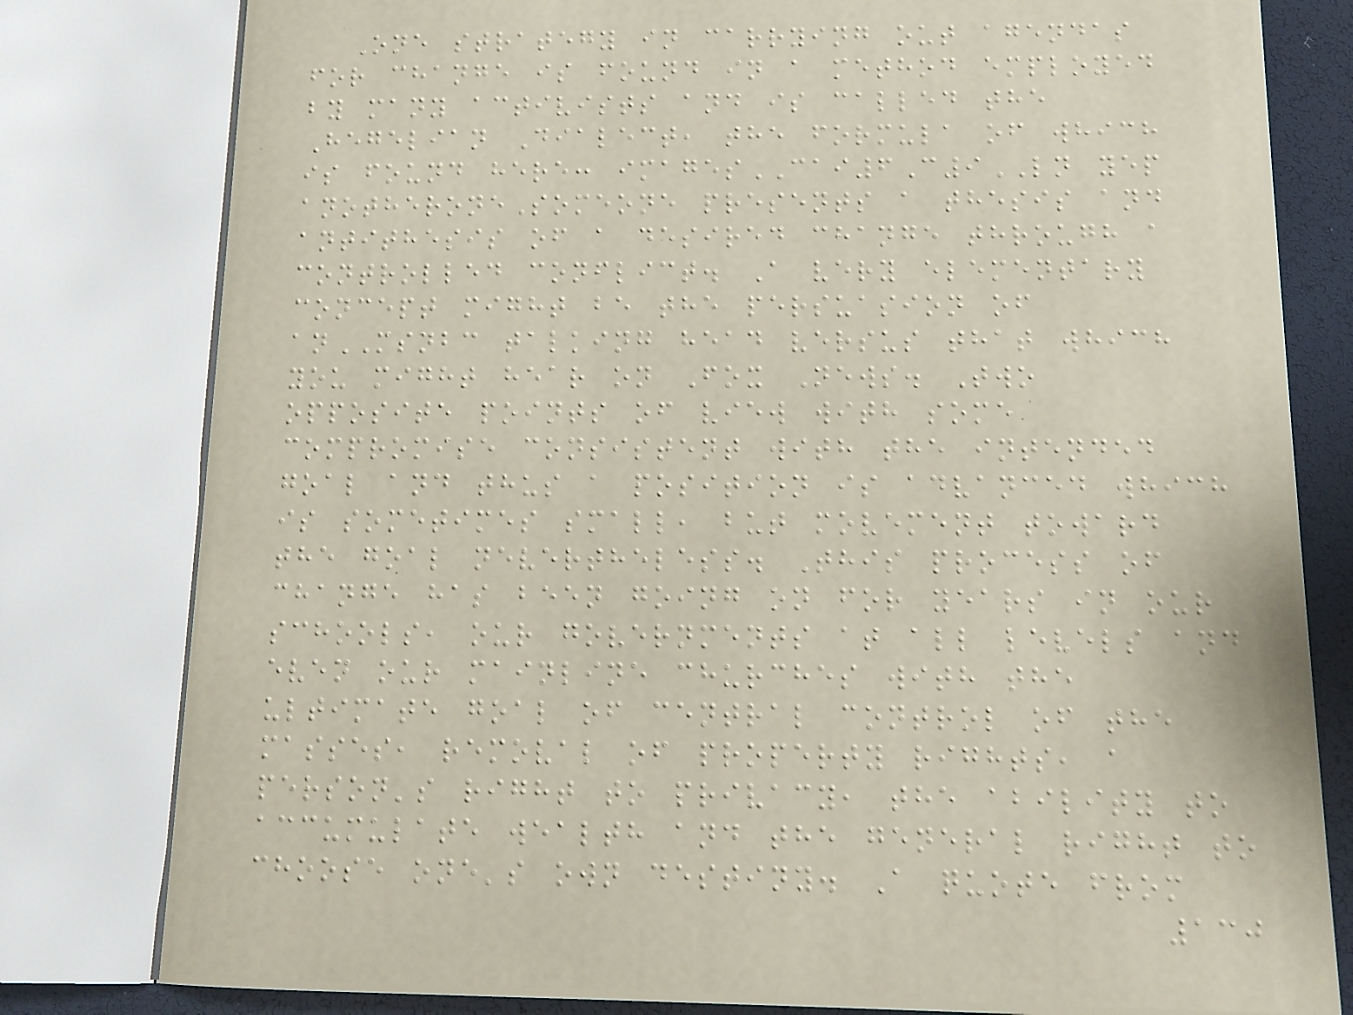One strategy in carrying out agendas
for change is found in a method employed
by many activists and is called the
Hegelian Dialect, the formula of which
is found here: imagesCAI6C9LN yep
anotheroneSomeone presents a thesis and
antithesis of a desired change through a
controlled conflict. A very elementary
concept might be the persuasion of
anMSNBC talking head versus that which
you might hear on Fox News. Two
opposite points of view with some
compromise consistent with the intended
goal and thus a position is advanced which
is sometimes small, but movement toward
the goal nevertheless. This process of
change has been going on for years in our
schools, our governments at all levels and
even our mainline churches with the
ultimate goal of central control of the
masses, removal of property rights, a
person's right to privacy, the ability to
accumulate wealth and the general right to
choose one's own destiny. A quote from
130
